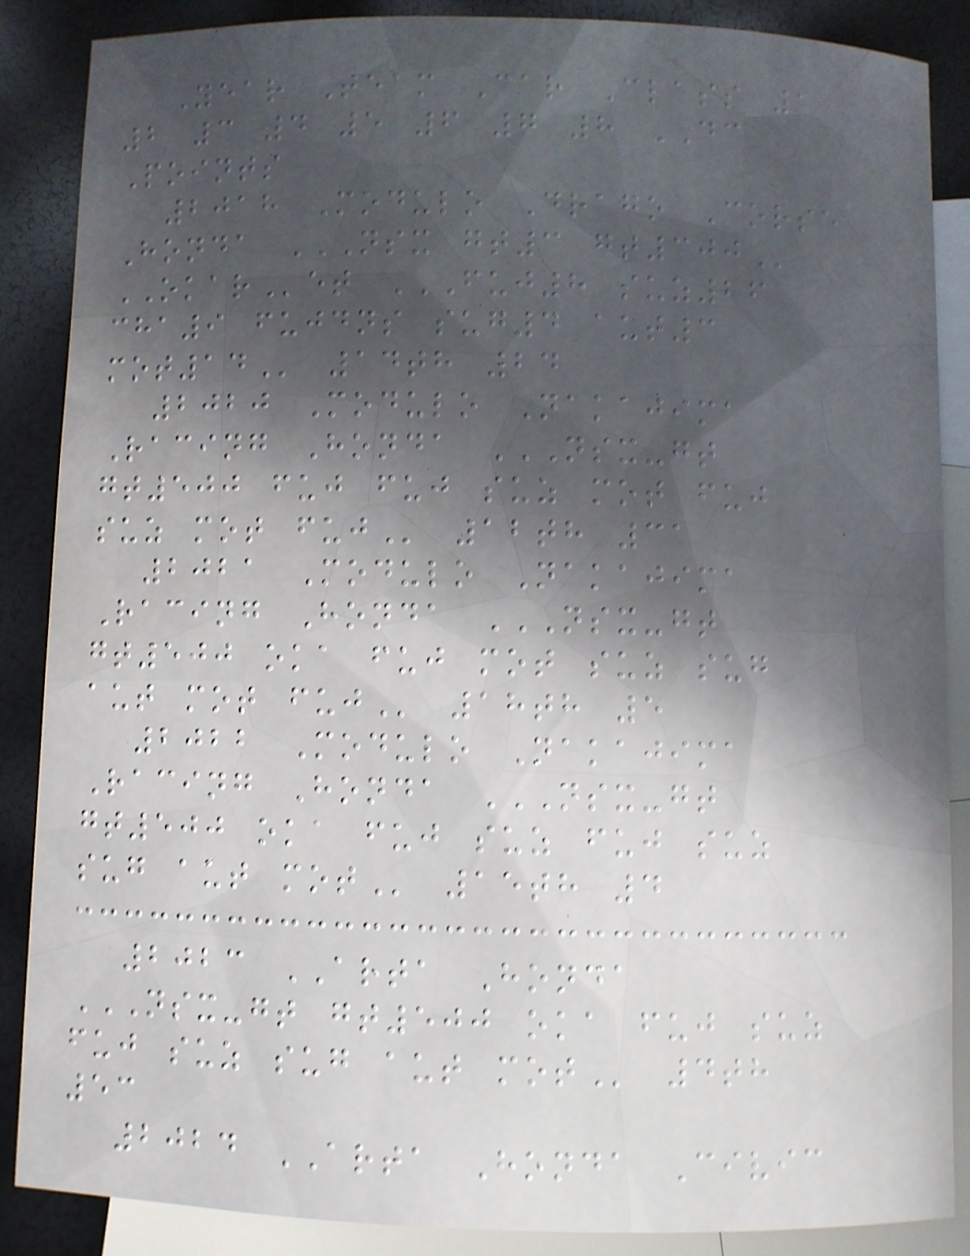Year Team Car Class 1
2 3 4 5 6 7 8 DC
Points
2018 Modulo Drago Corse
Honda NSX GT3 GT300
OKARet FUJ8 SUZ26
CHA9 FUJDNS SUG4 AUT3
MOT14 14th 24
2020 Modulo Nakajima
Racing Honda NSX-GT
GT500 FUJ FUJ SUZ MOT FUJ
SUZ MOT FUJ 12th 31
2021 Modulo Nakajima
Racing Honda NSX-GT
GT500 OKA FUJ MOT SUZ SUG
AUT MOT FUJ 18th 5
2022 Modulo Nakajima
Racing Honda NSX-GT
GT500 OKA FUJ SUZ FUJ SUZ
SUG AUT MOT 15th 4
2023 ARTA Honda
NSX-GT GT500 OKA FUJ SUZ
FUJ SUZ SUG AUT MOT 4th
53
2024 ARTA Honda Civic
